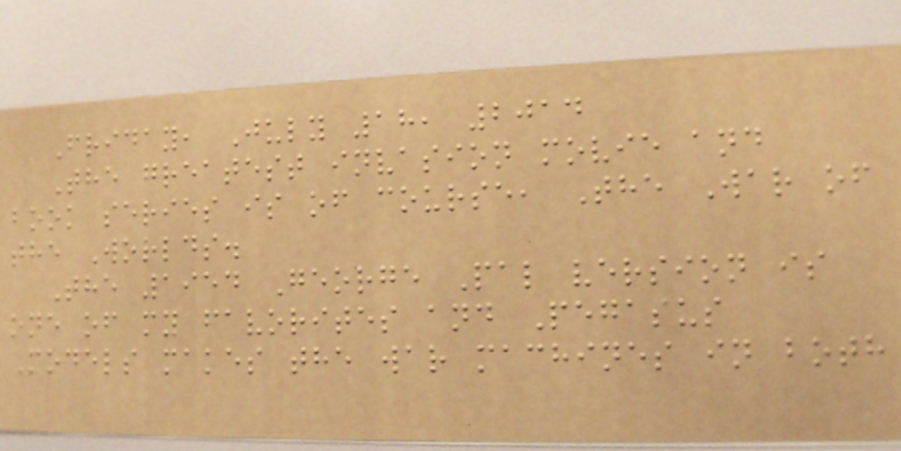Friday, July 18, 2014
The greatest invasion movie and
book series is of course, The War of
the Worlds.
The 1954 George Pal version is
one of my favorites and Pegasus
Models makes the war machines in both
